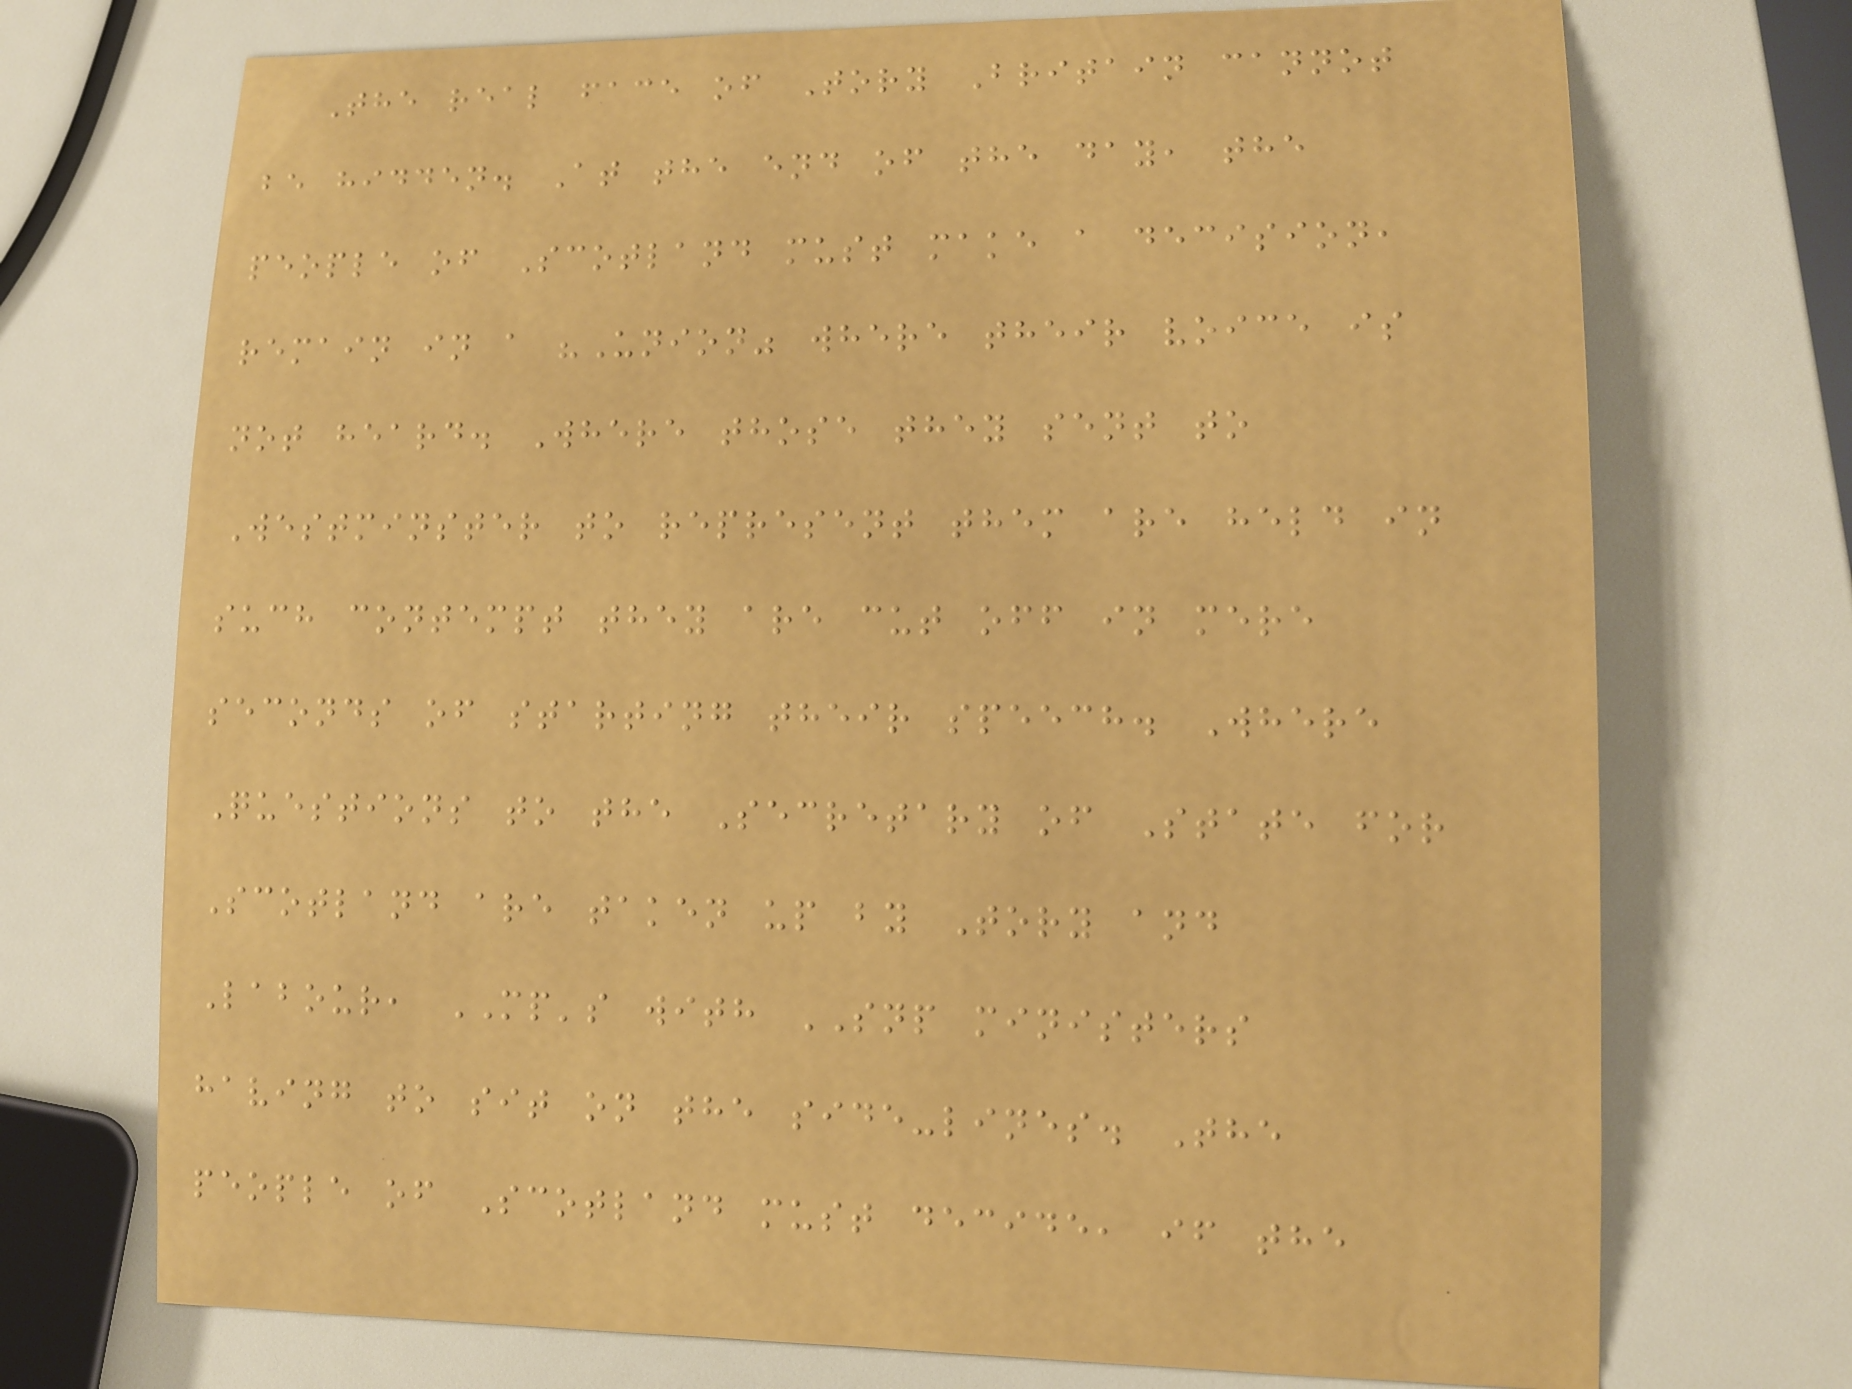The real face of Tory Britain cannot
be hidden. At the end of the day, the
people of Scotland must make a decision,
remain in a "Union" where their voice is
not heard. Where those they sent to
Westminster to represent them are held in
such contempt they are cut off in mere
seconds of starting their speech. Where
Questions to the Secretary of State for
Scotland are taken up by Tory and
Labour, MP's with SNP ministers
having to sit on the side-lines. The
people of Scotland must decide, if the
